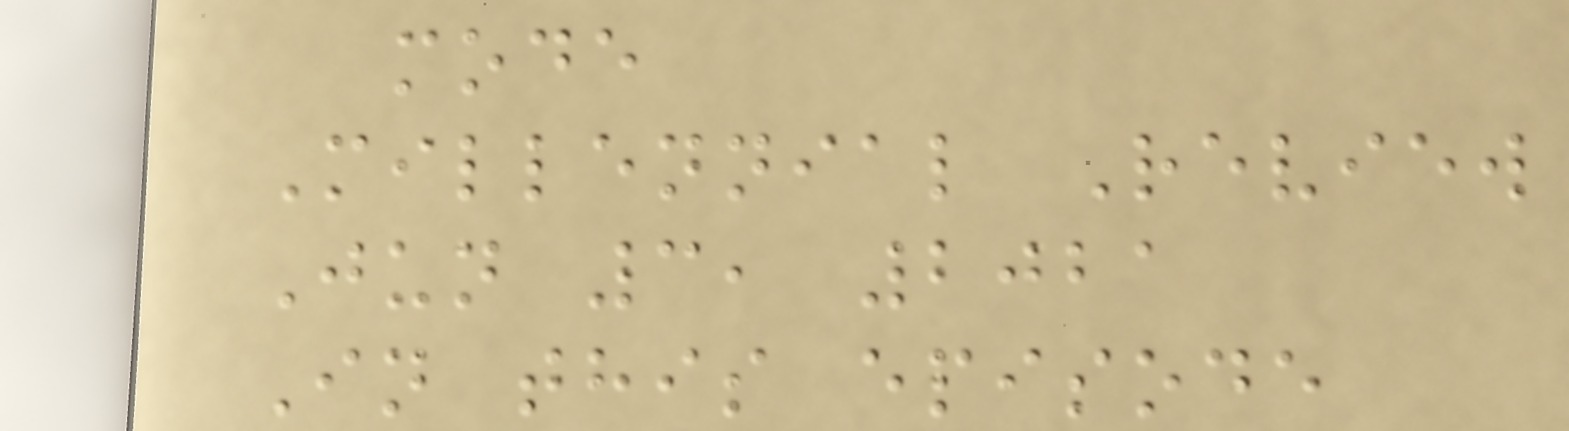mode
Millennial Review
Jun 3, 2021
In this episode
